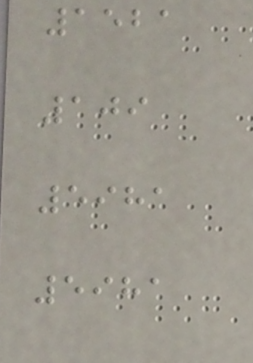1521
109
5981
5981
